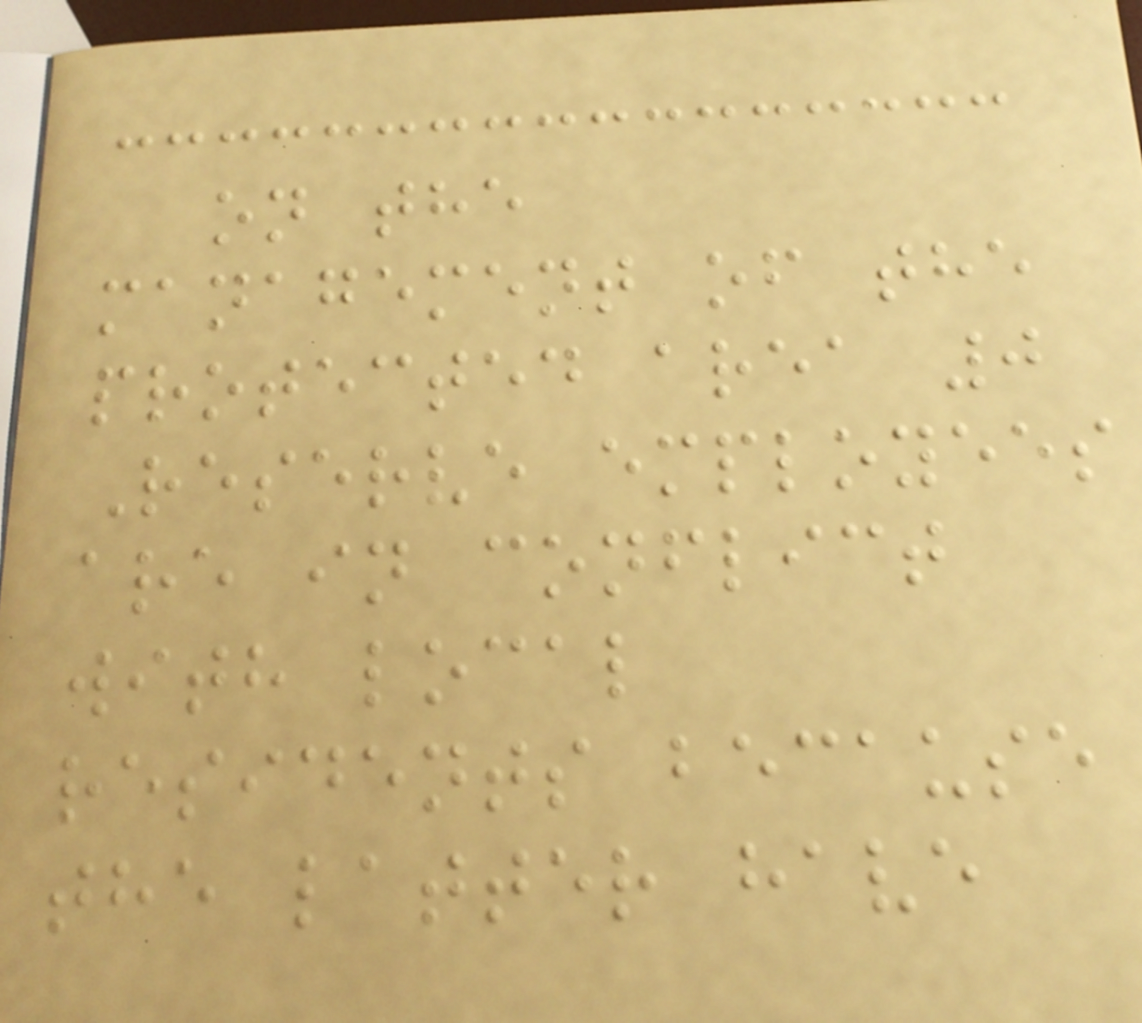on the
management of the
protected area 0
Reserve employees
are in conflict
with local
residents because
the latter have
